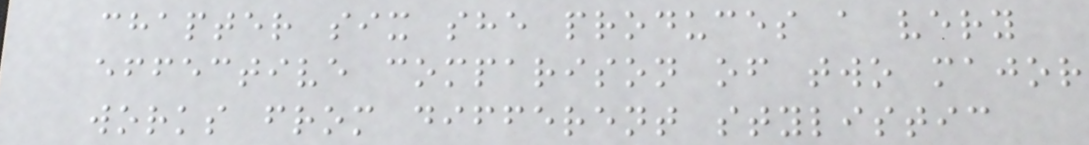chapter six she produces a very
effective comparison of two major
works from different stylistic
